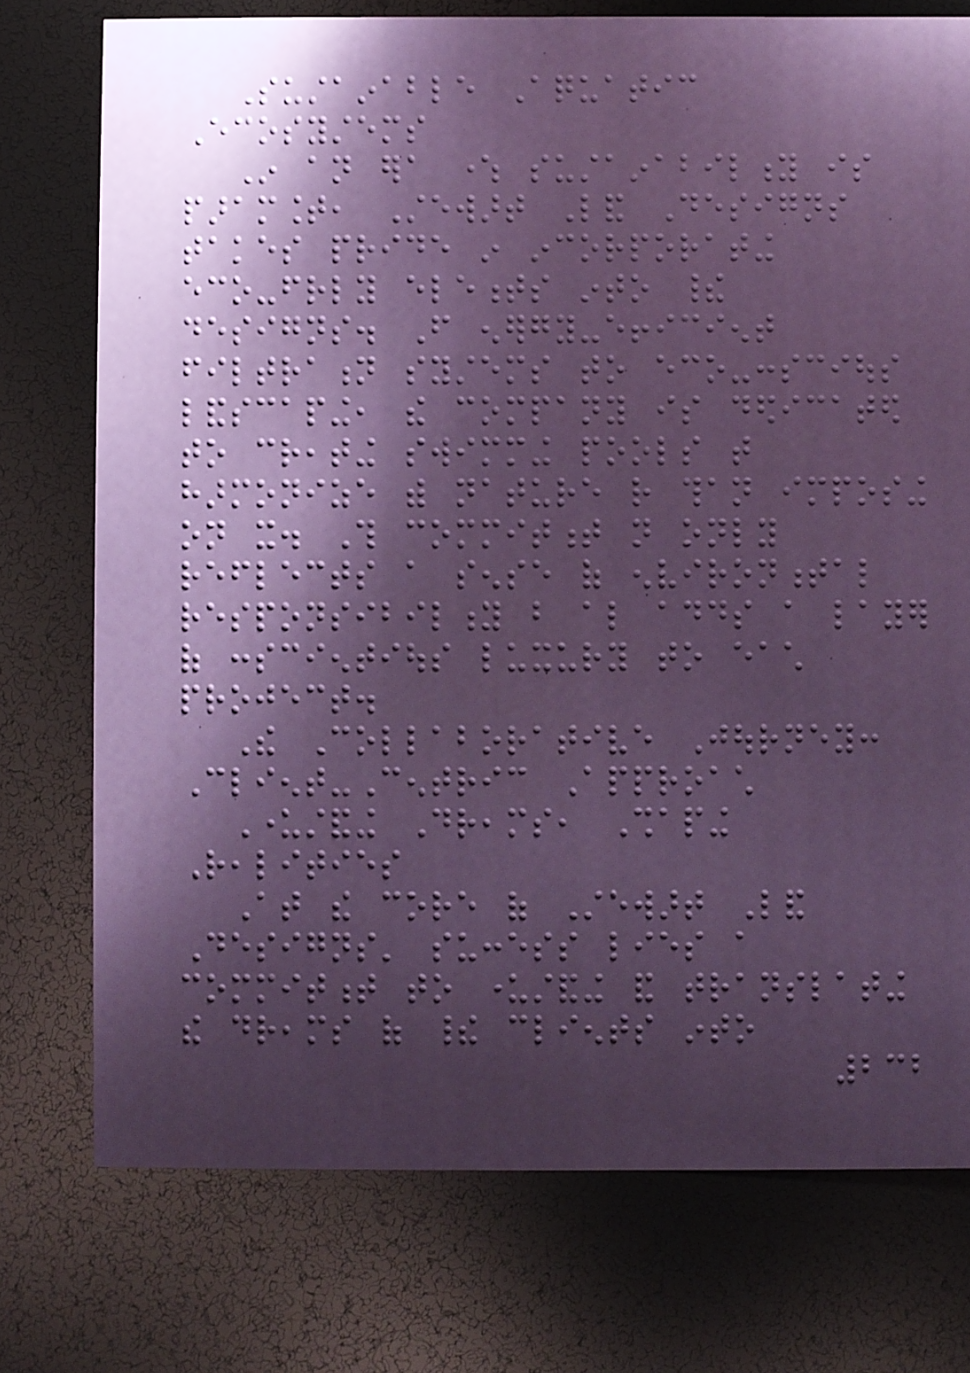Sustainable Aquatic
Ecosystems
In an era where sustainability is
paramount, Stewart Land Designs
takes pride in incorporating
eco-friendly elements into their
designs. From energy-efficient
filtration systems to eco-conscious
landscaping, the company is dedicated
to creating swimming pools that
harmonize with nature rather than imposing
on it. This commitment not only
reflects a sense of environmental
responsibility but also adds a layer
of conscientious luxury to each
project.
The Collaborative Journey:
Client-Centric Approach
Understanding Dreams, Shaping
Realities
At the core of Stewart Land
Designs' success lies a
commitment to understanding and translating
the dreams of their clients into
232
